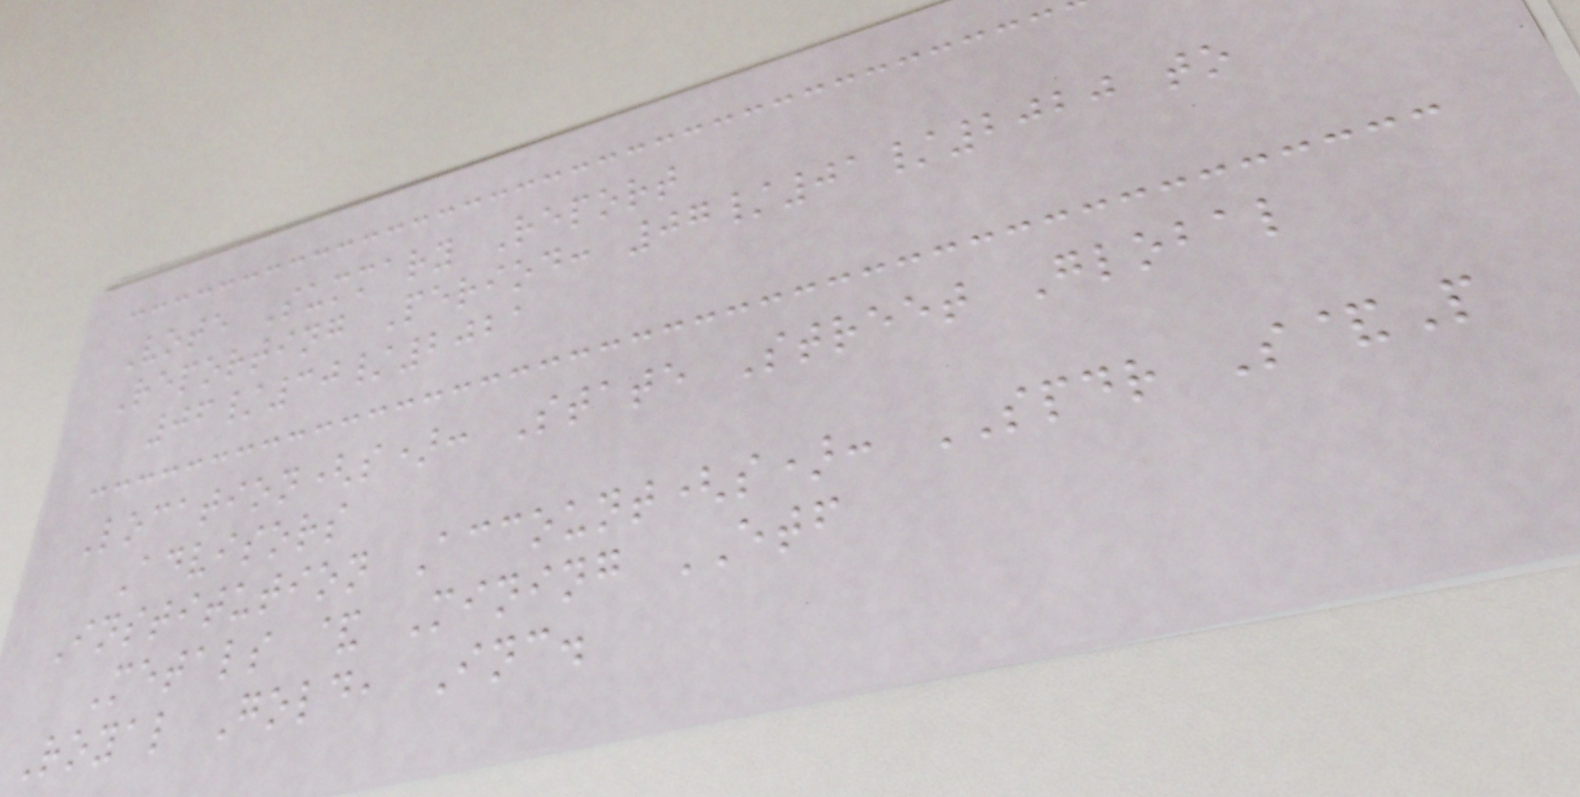Vote Summary Report
Reporting Period: 07/01/2020 to
06/30/2021
Location(s): State Street Global
Advisors
Institution Account(s): SPDR S&P
Metals & Mining ETF
Royal Gold, Inc.
